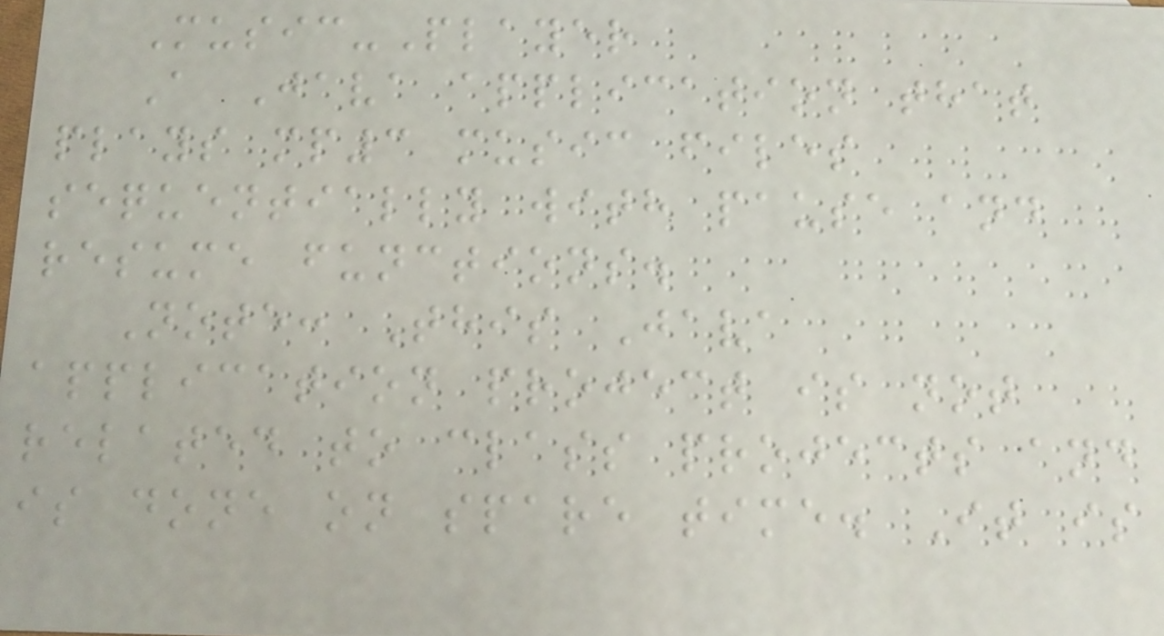Music-Player
A Java application that
plays mp3 music files
sequentially with pause and
resume functions.
Note: This Java
application project is not
related to class projects and
is done on spare time. It is
